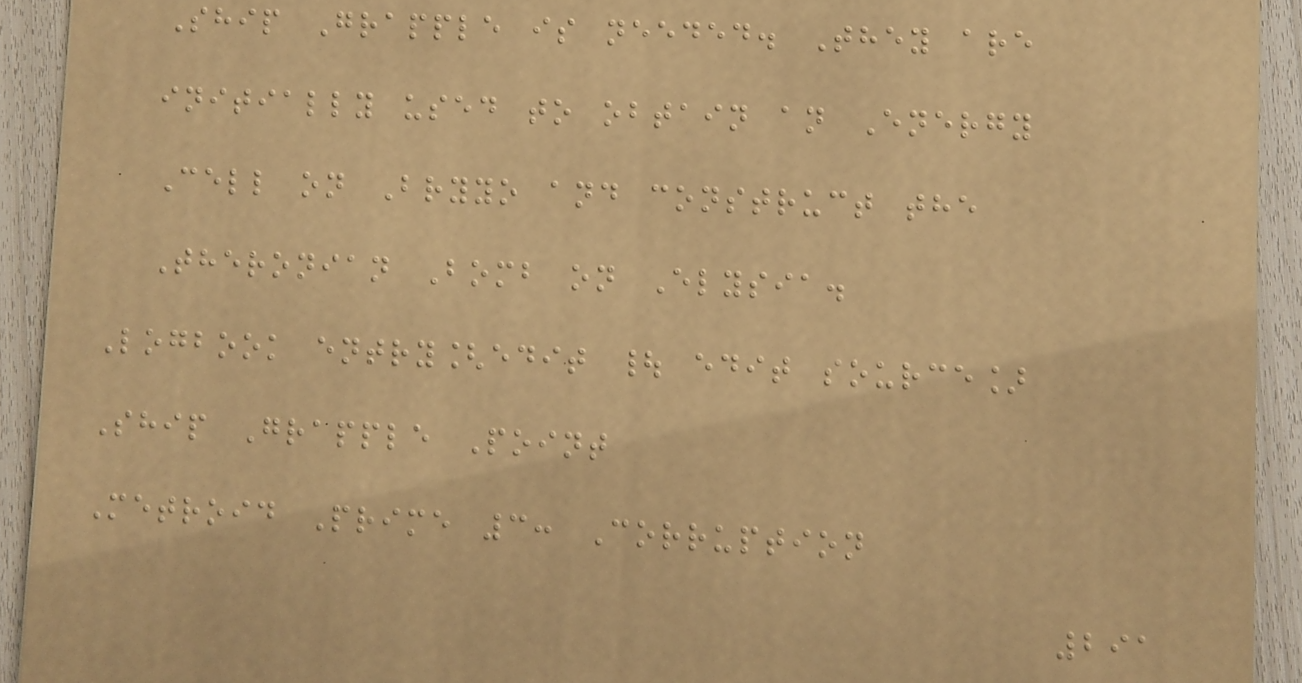Ship Grapple is needed. They are
initially used to obtain an Energy
Cell on Bryyo and construct the
Theronian Bomb on Elysia.
Logbook entry[edit | edit source]
Ship Grapple Point
Metroid Prime 3: Corruption
291
